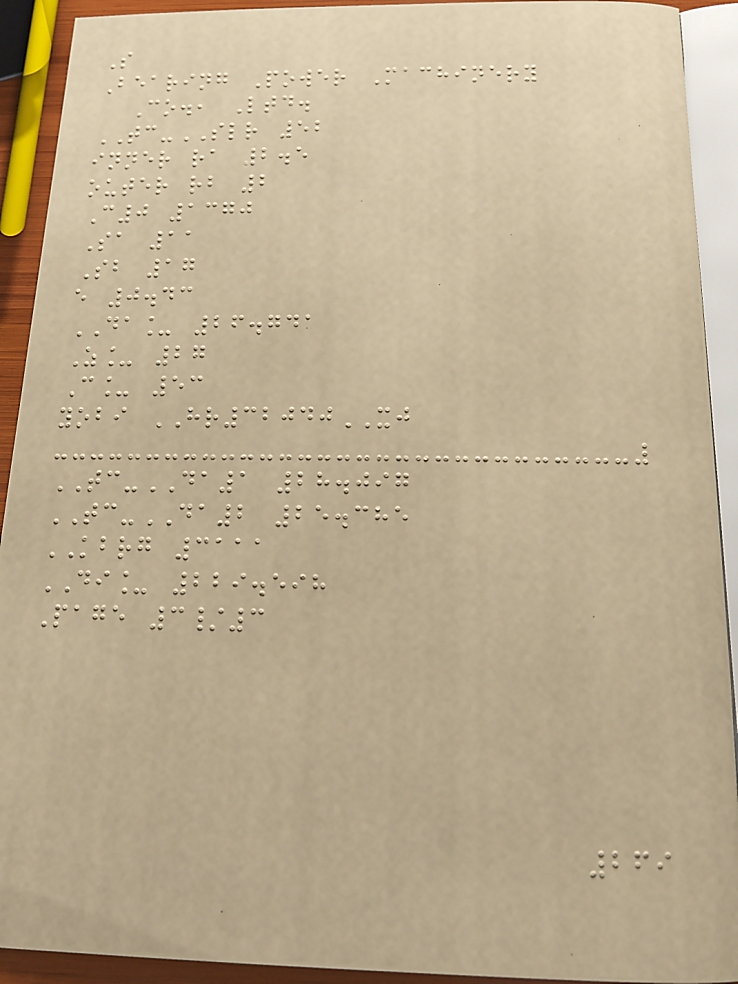S
Bearing Power Machinery
Co., Ltd.
TC-SLR 52
inner ra 2.5
outer rb 2
C0 1370
Sa 11
Sb 17
e 0.43
DA_ 26.741
Z_ 27
C_ 53
yobi HR32040XJ
TC-DA1 28.097
TC-DA2 25.385
KBRG 3111
DI_ 229.598
Page 3/3
269
